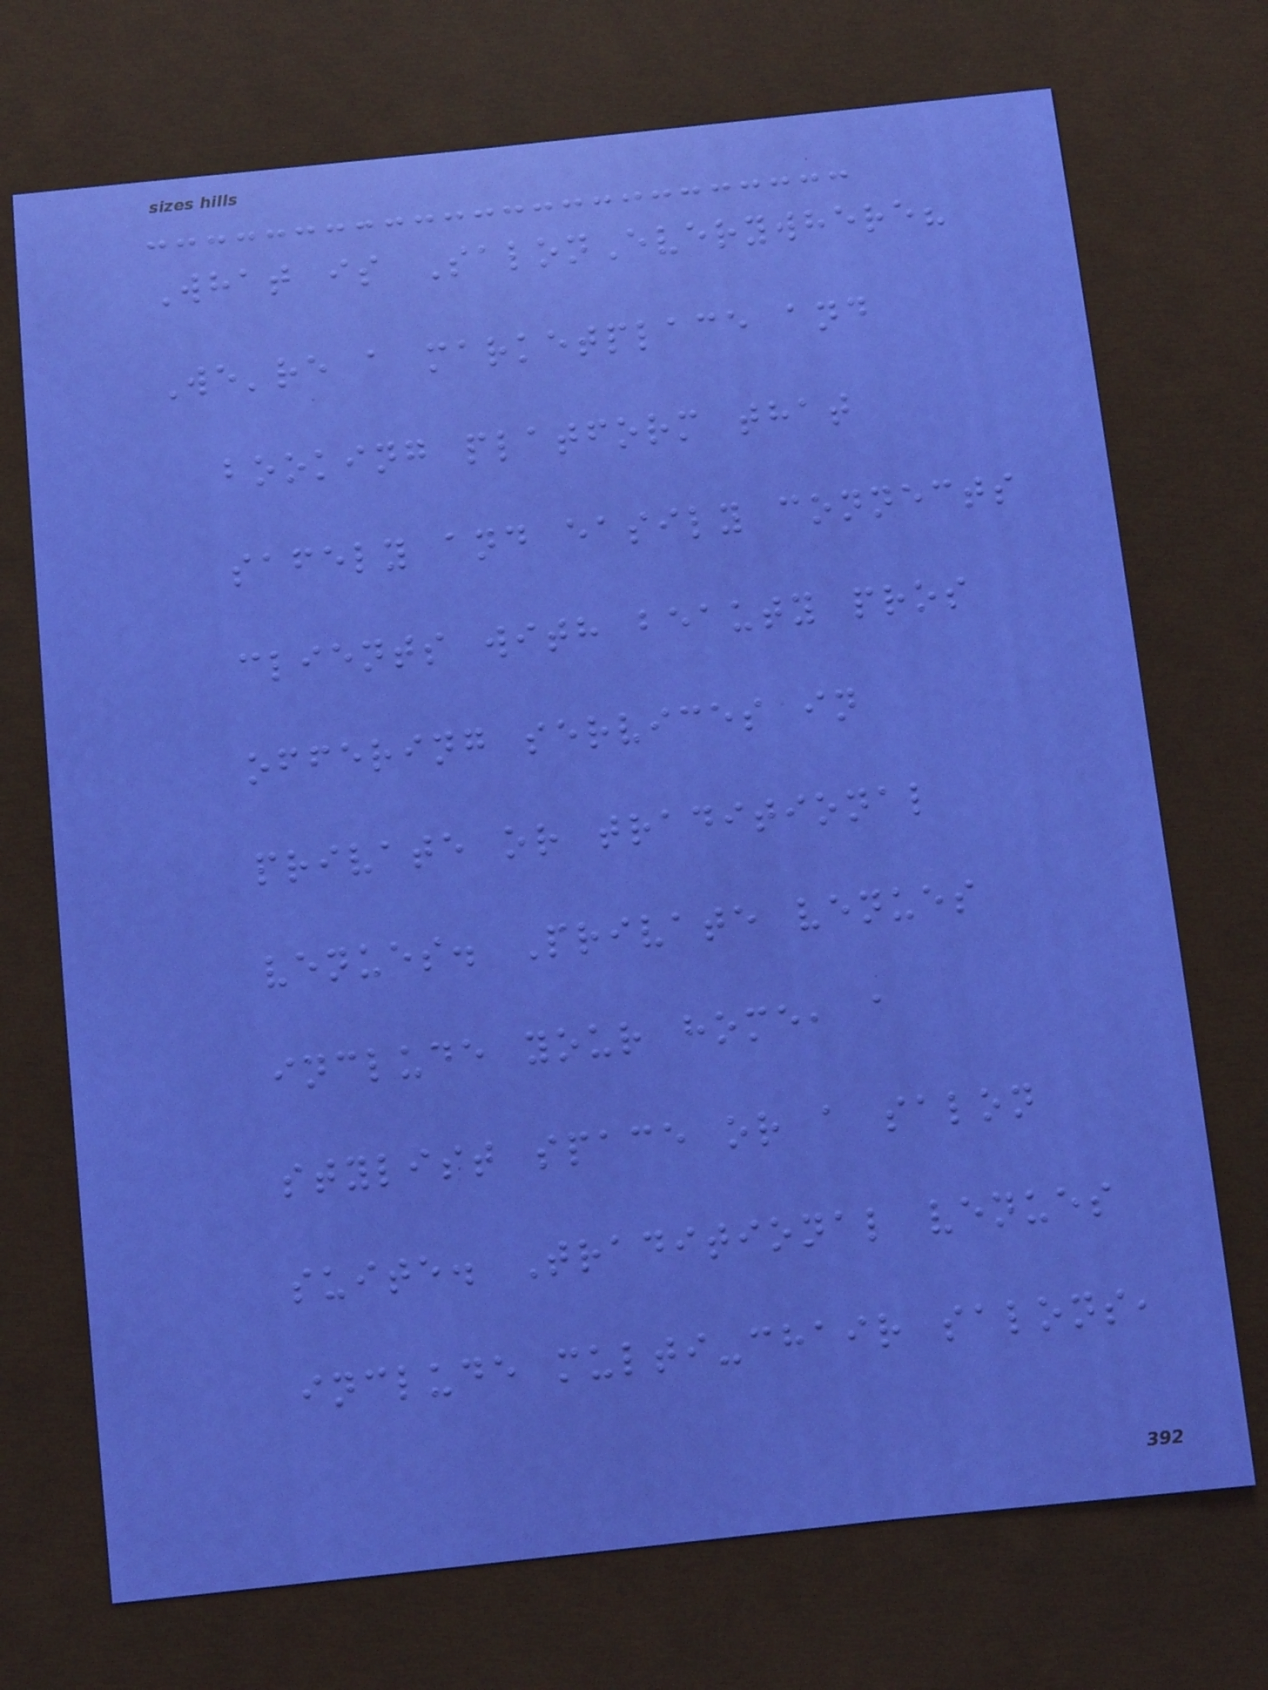What is SalonEverywhere?
We're a marketplace and
booking platform that
safely and easily connects
clients with beauty pros
offering services in
private or traditional
venues. Private venues
include your home, a
stylist space or a salon
suite. Traditional venues
include multi-chair salons,
